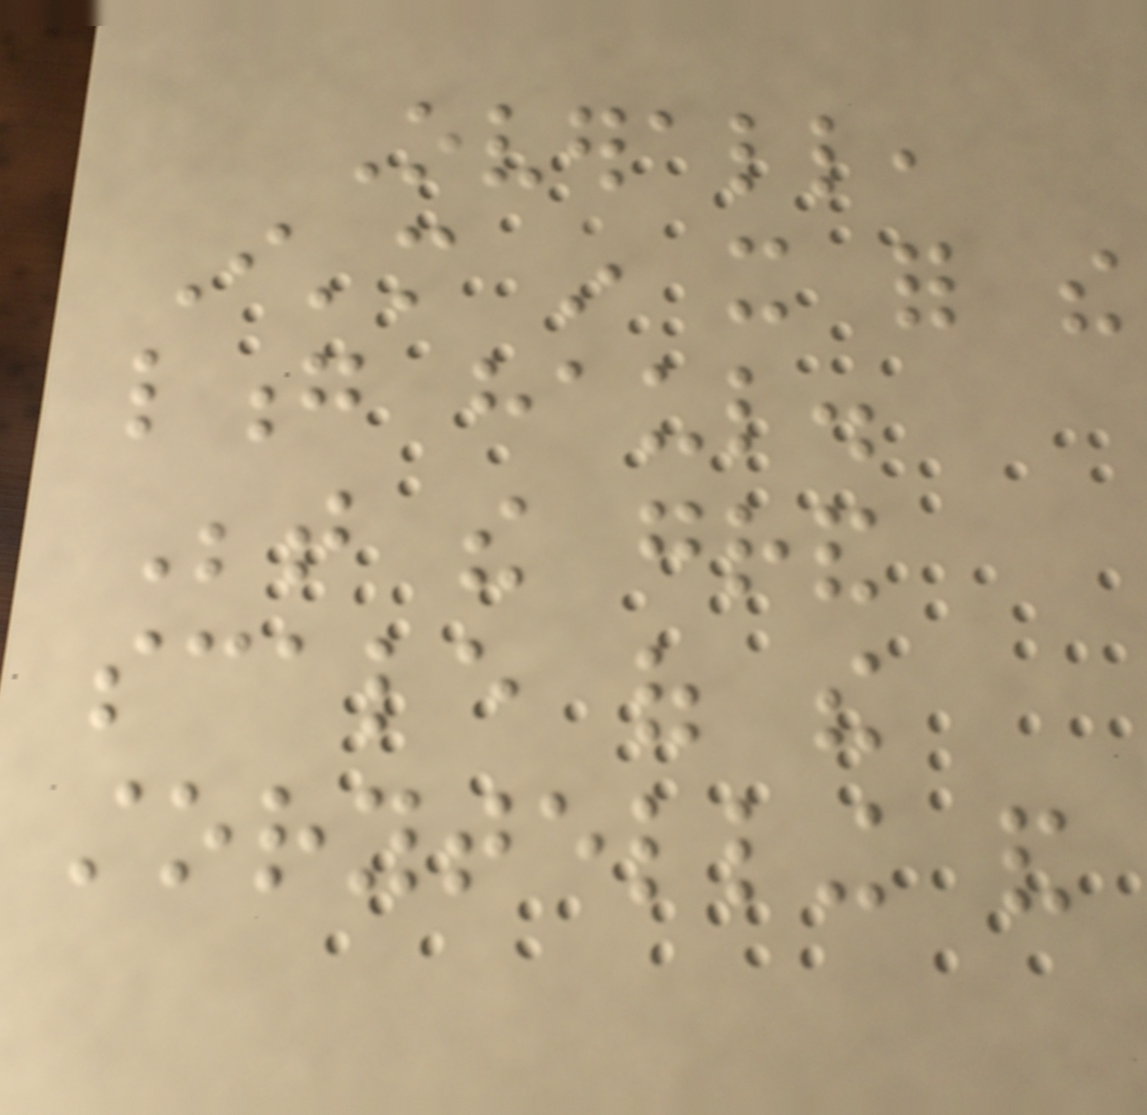Overall,
I'm in it for the
long haul.
Between the grand
scale of the
storytelling and
